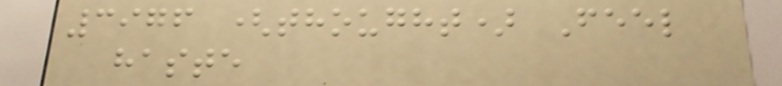3976 (thought) Feel
haste
